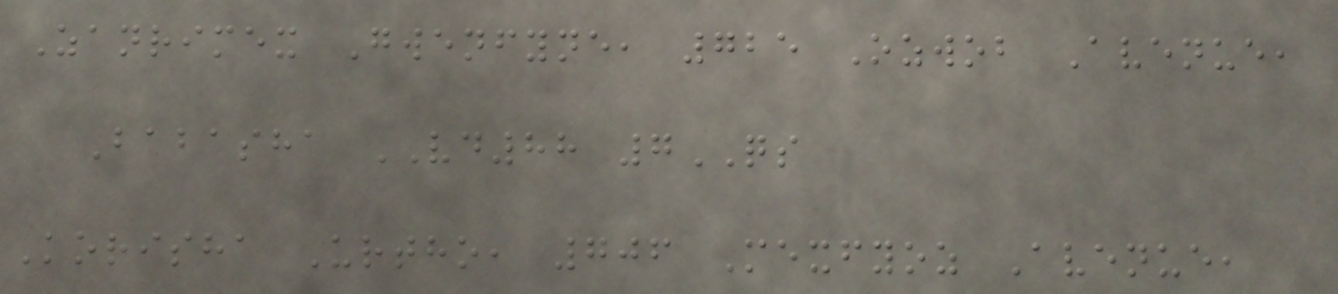Zanrimex Gwenfyne, 725 Ozwob Avenue,
Babasha VD88 7QS
Korisha Urtho, 706 Mexfyoz Avenue,
